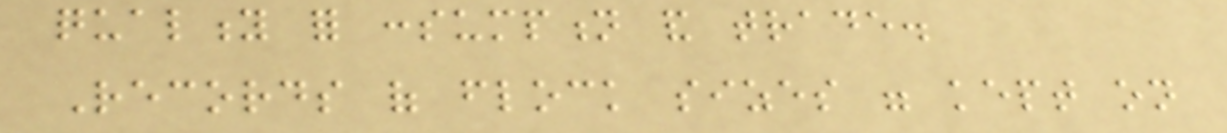quality for consumption and trade.
Records of flock sizes were kept on
